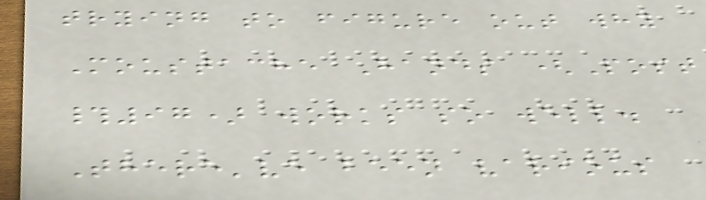trying to figure out why
Moustache Hands (Post
#97) works so well.
There've been various
